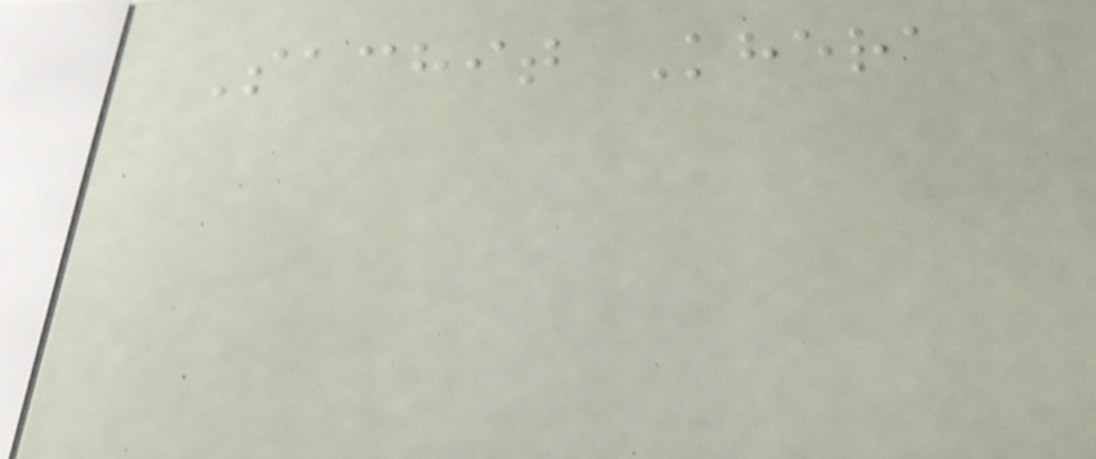Sachit Khera
